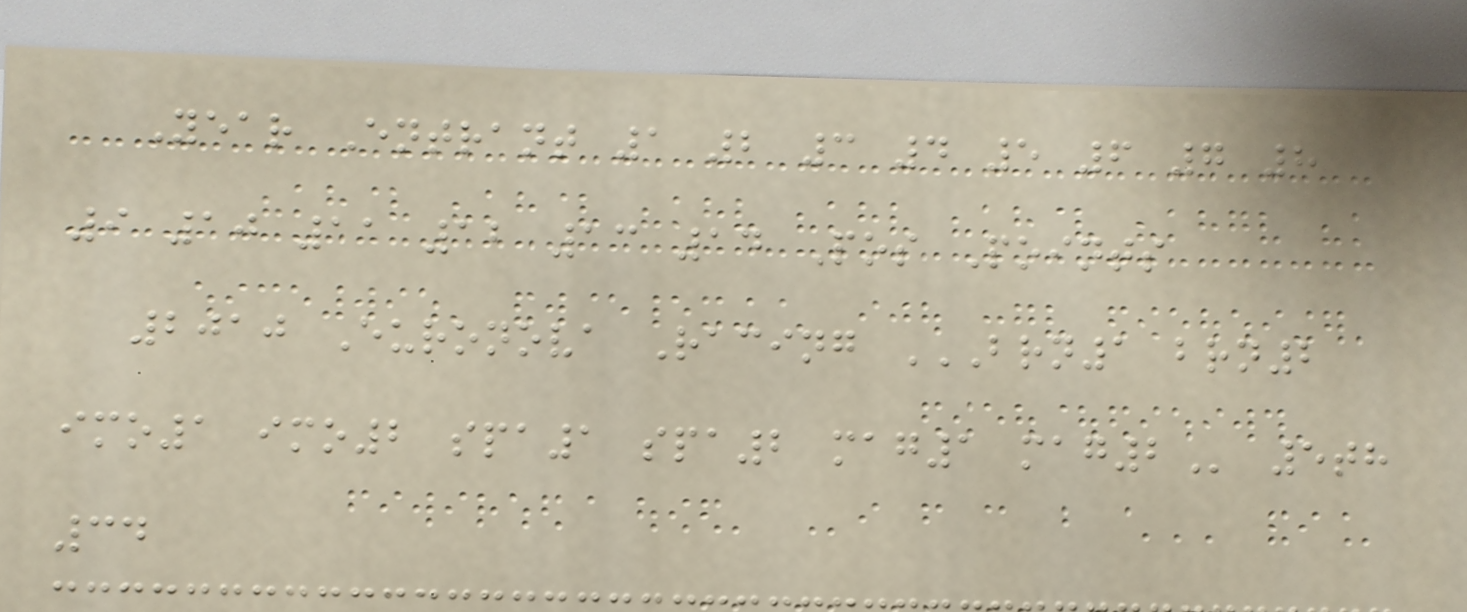Year Entrant 1 2 3 4 5 6 7 8
9 10 11 12 13 14 Pos Points
2010 Euronova Racing BRN1 BRN2
IMO1 IMO2 SPA1 SPA2 MAG1 MAG2 5th
34
